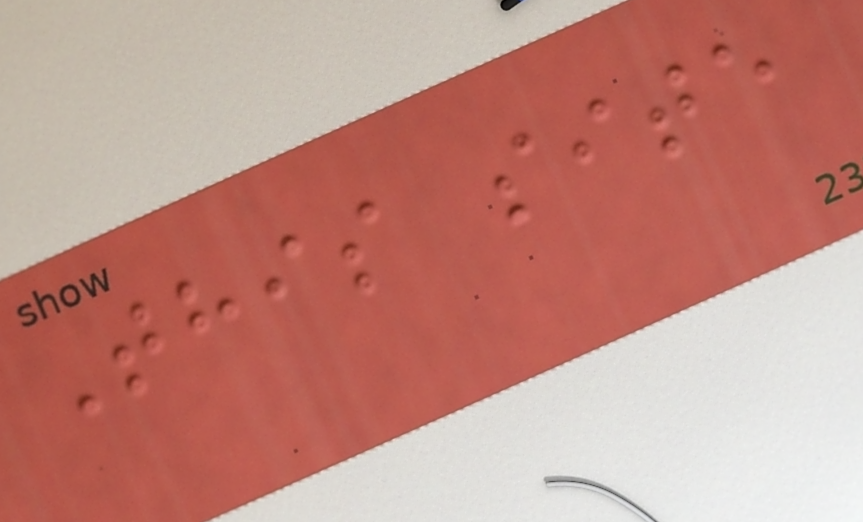This site
